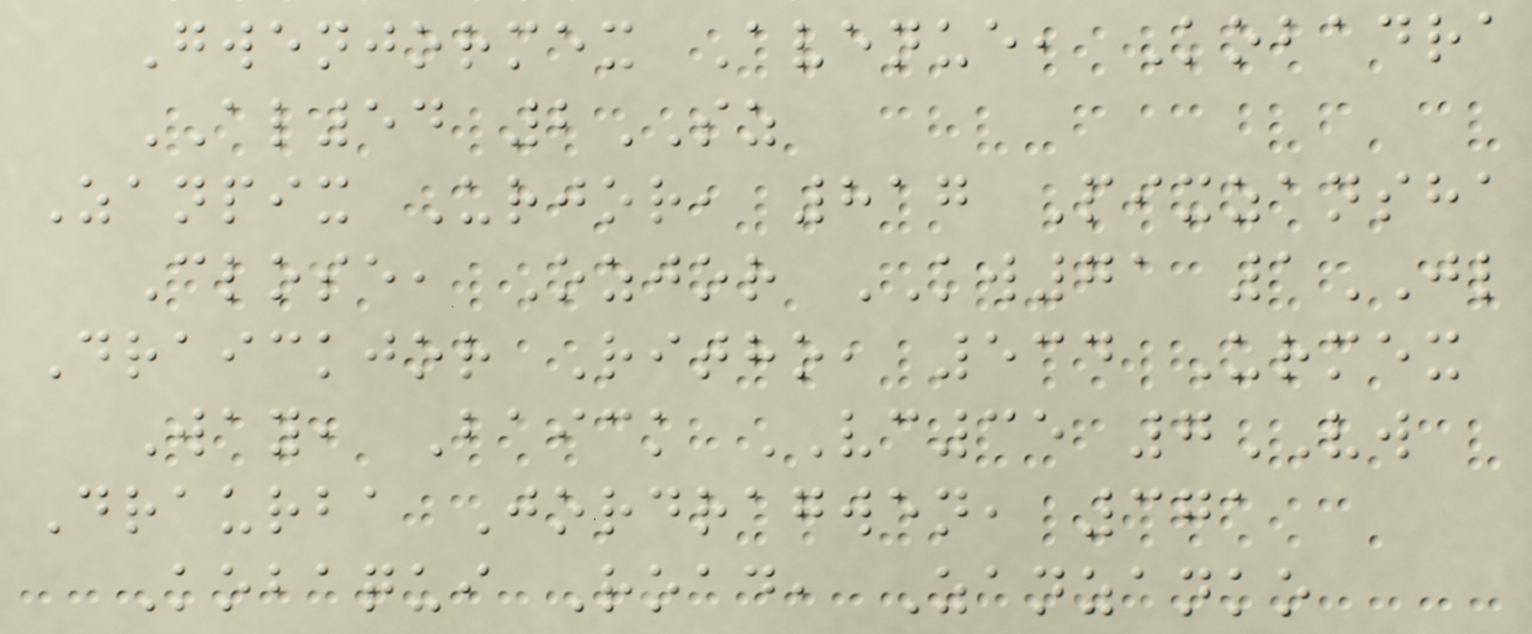Gwenjormex Avenue, Kobadra
AL54 2SZ
Zanpix Urjor, 817 Pixzansha
Close, Ozjor KW71 1JL
Draickjor Ritho, 534 Urmex
Way, Baick VC35 7VW
Draurba Jordragwen, 371
Kobaqui Road, Zanzanko
